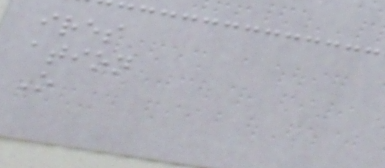ires
ation
O
